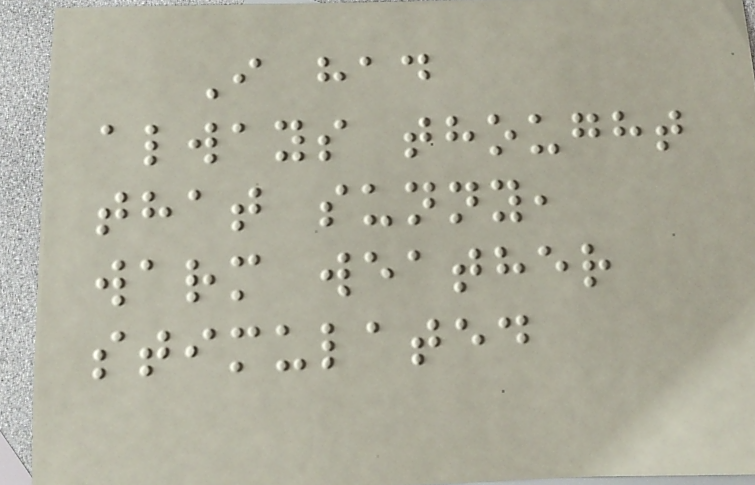I had
always thought
that sunny,
warm weather
stimulated
